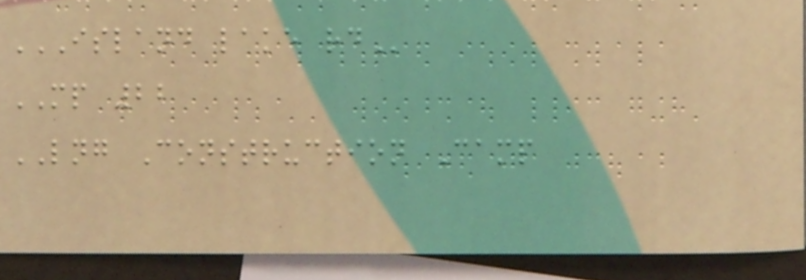ISLAND LAKE RD
MP 22
LNG Construction Camp
